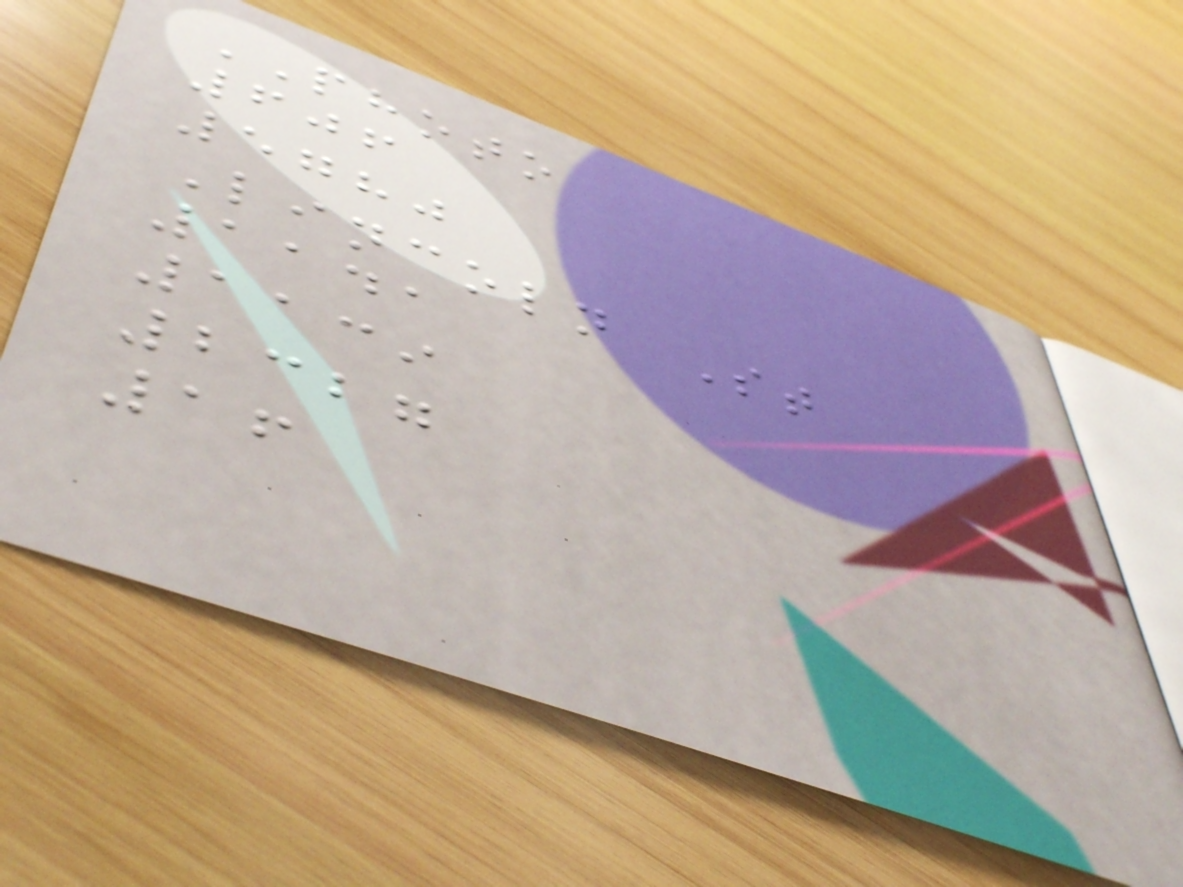PHOTO
606
5780
Lincoln St
1141
1139
2327
16
